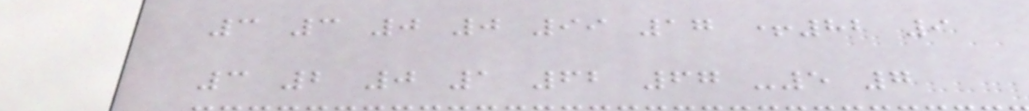3 3 0 0 99 17 +82 9
3 2 0 1 62 67 -5 7
